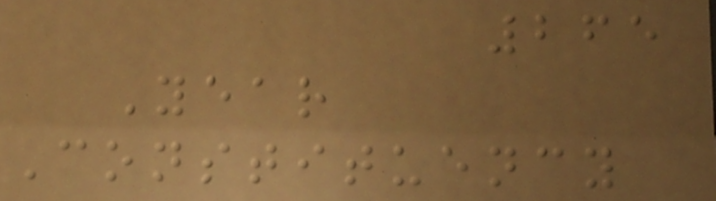265
Year
Constituency
